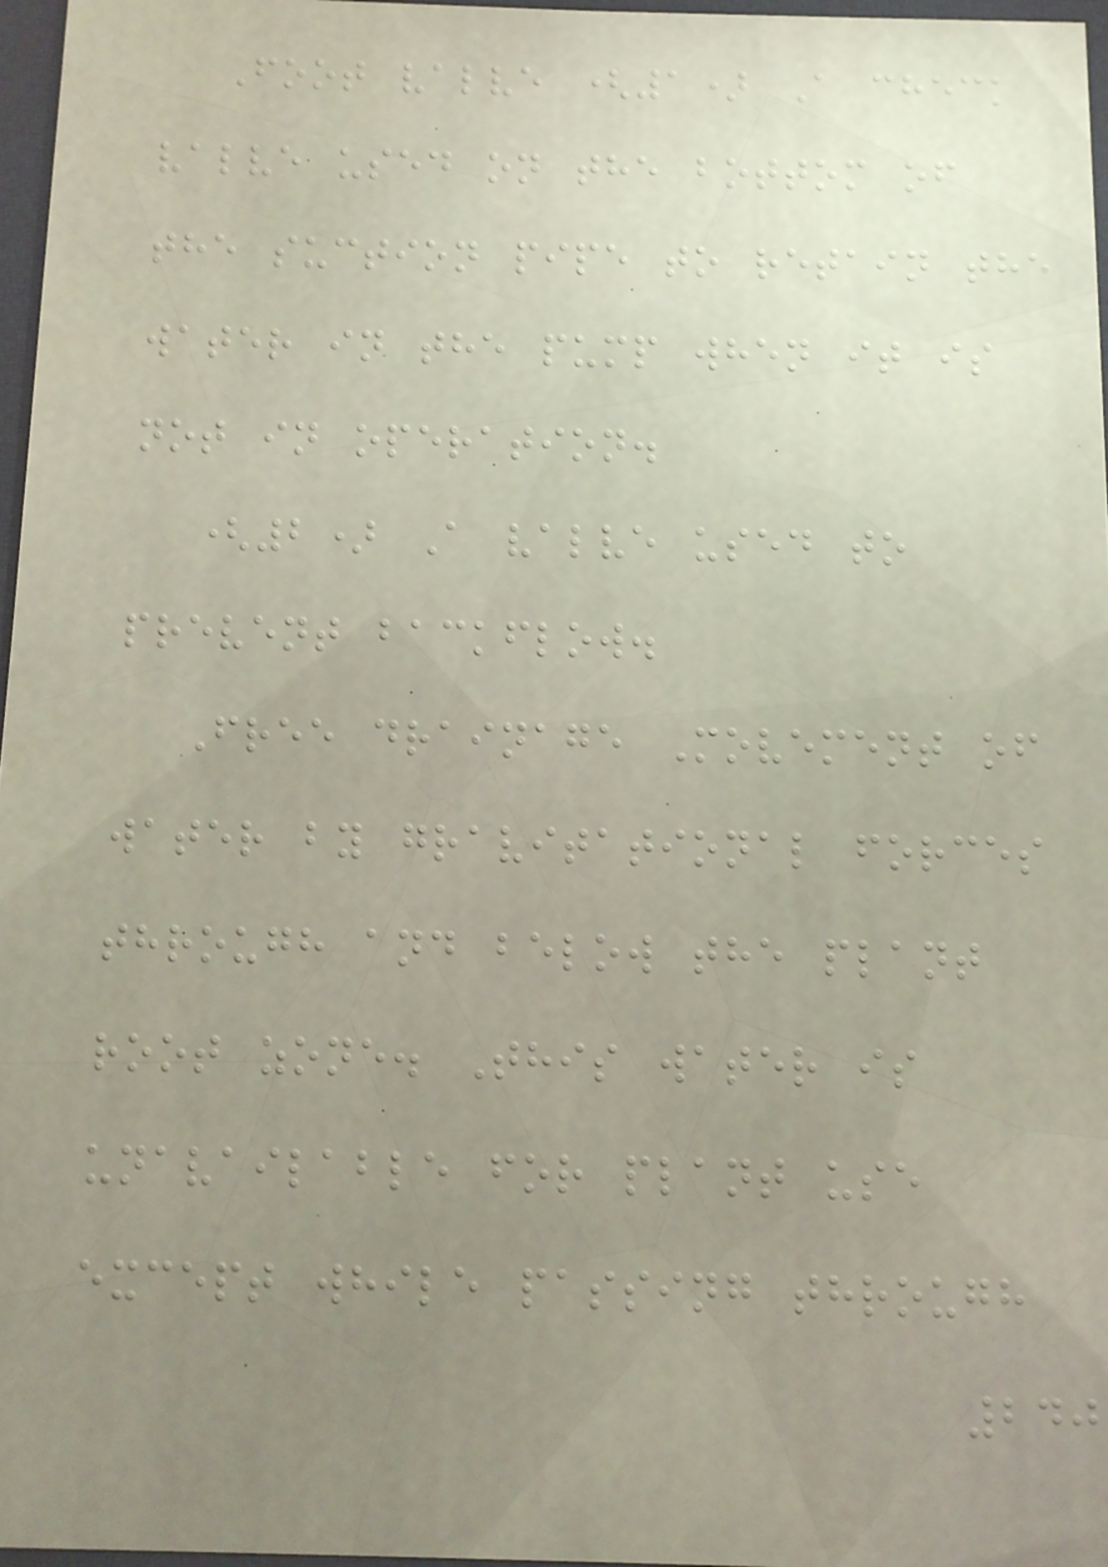Foot valve (1) A check
valve used on the bottom of
the suction pipe to retain the
water in the pump when it is
not in operation.
(2) A valve used to
prevent backflow.
Free drainage Movement of
water by gravitational forces
through and below the plant
root zone. This water is
unavailable for plant use
except while passing through
240
